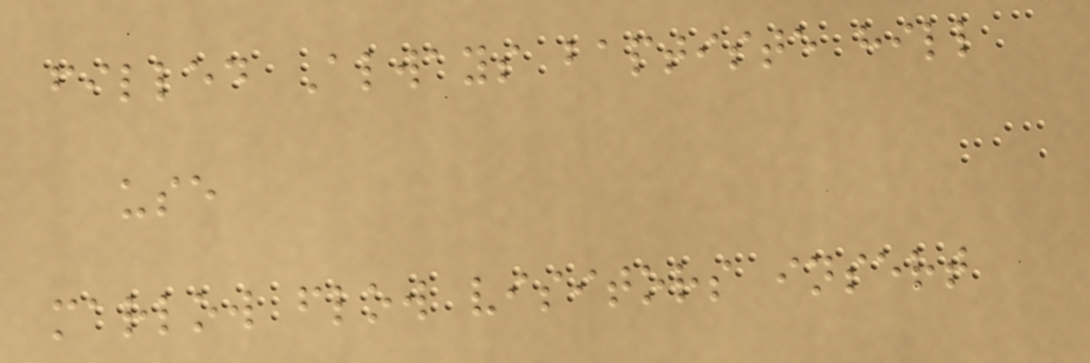filled Always baptiste hill
use
marlow flow visitors insert
